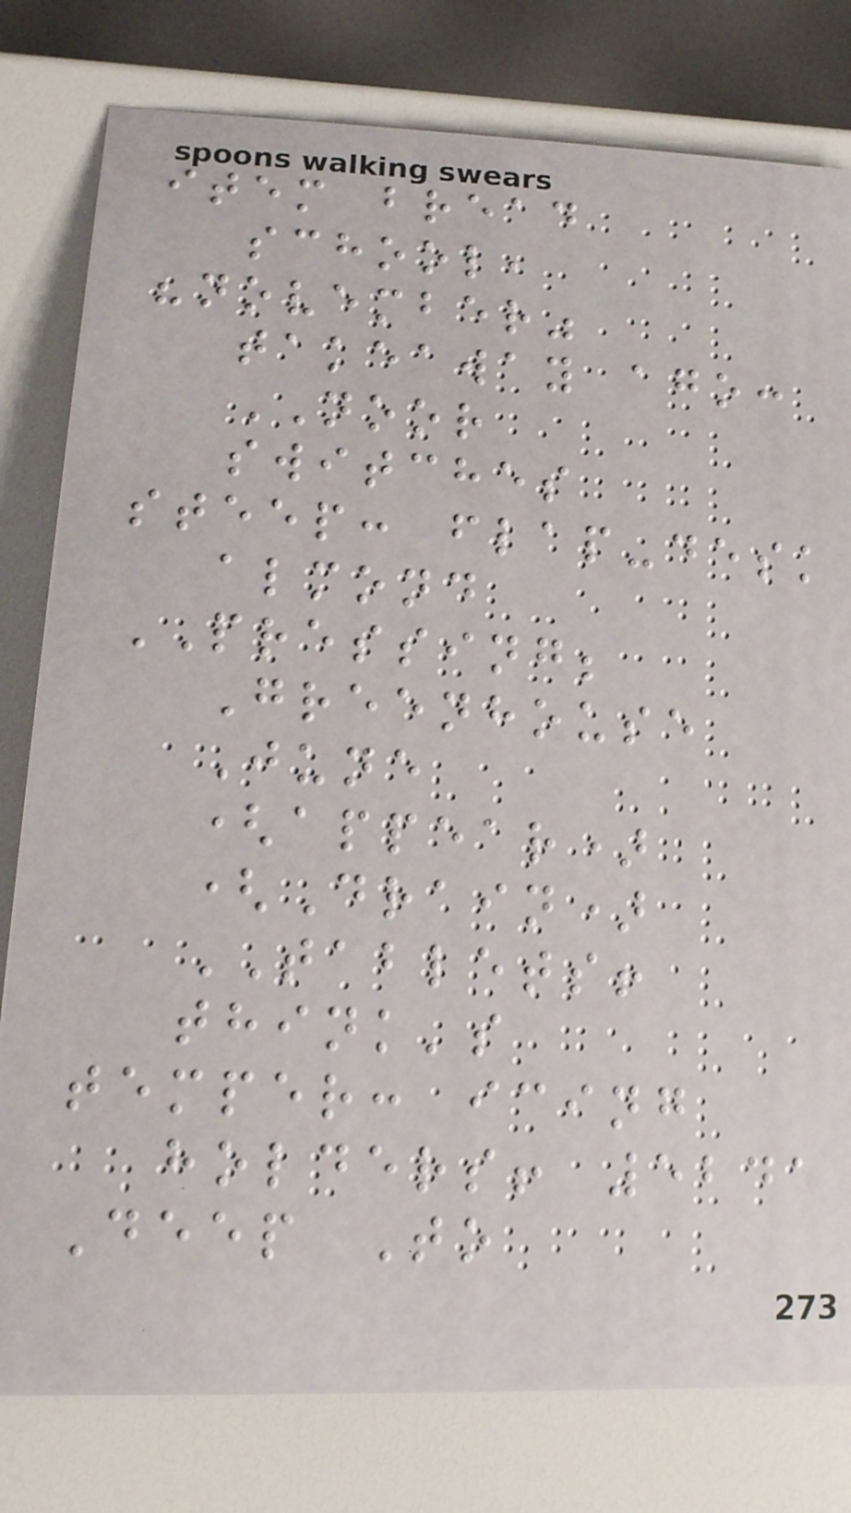item bread
school,
"november"
takeaway ago:
NOOR
switches
steep: flap-desk
almond
PRESSING;
Greenhouse
June
(appear)
(Drain)
TABLETS!
think's
temper: icing
holders! 5241
Deep To
